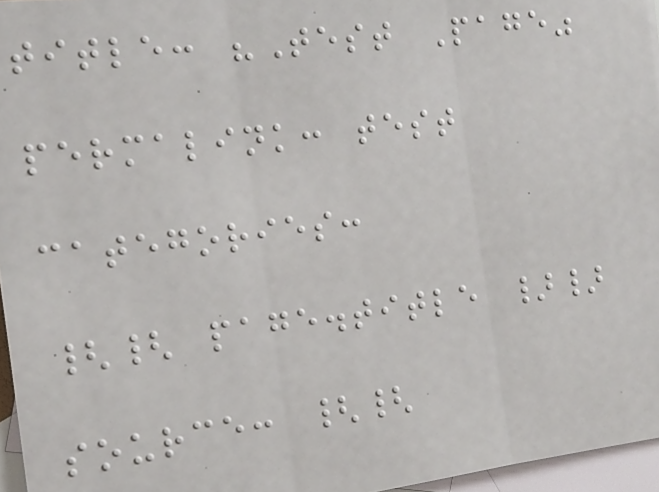title: "Test Page"
permalink: test
categories:
{{ page.title }}
source: {{
